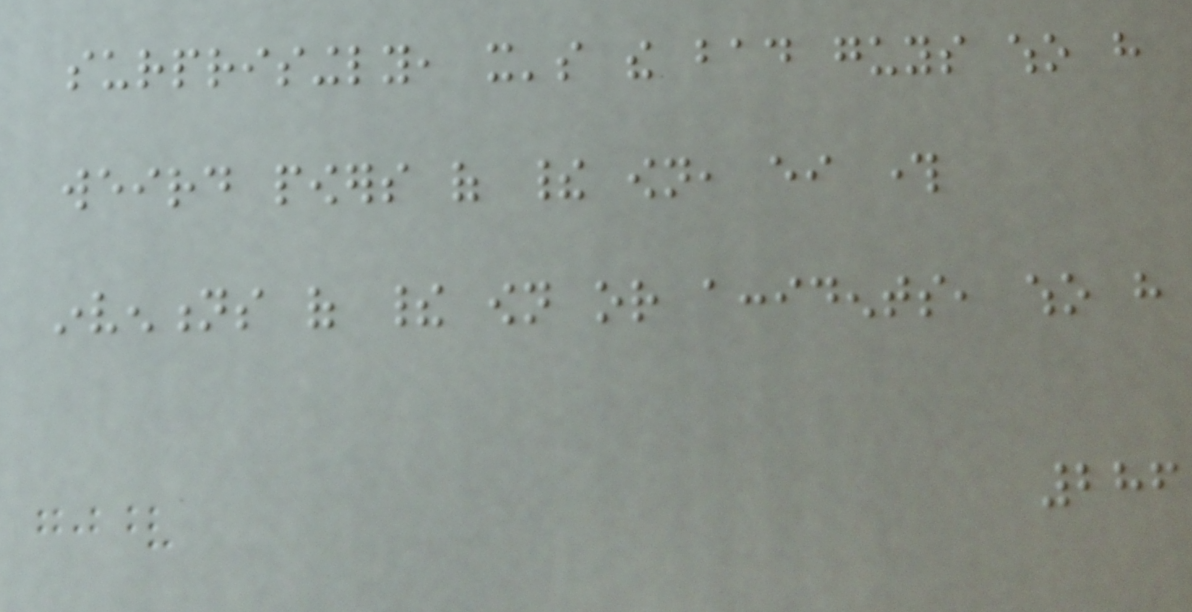surprisingly, it's the bad guys who have
weird powers of their own, either through
inventions of their own or accidents, who have
286
